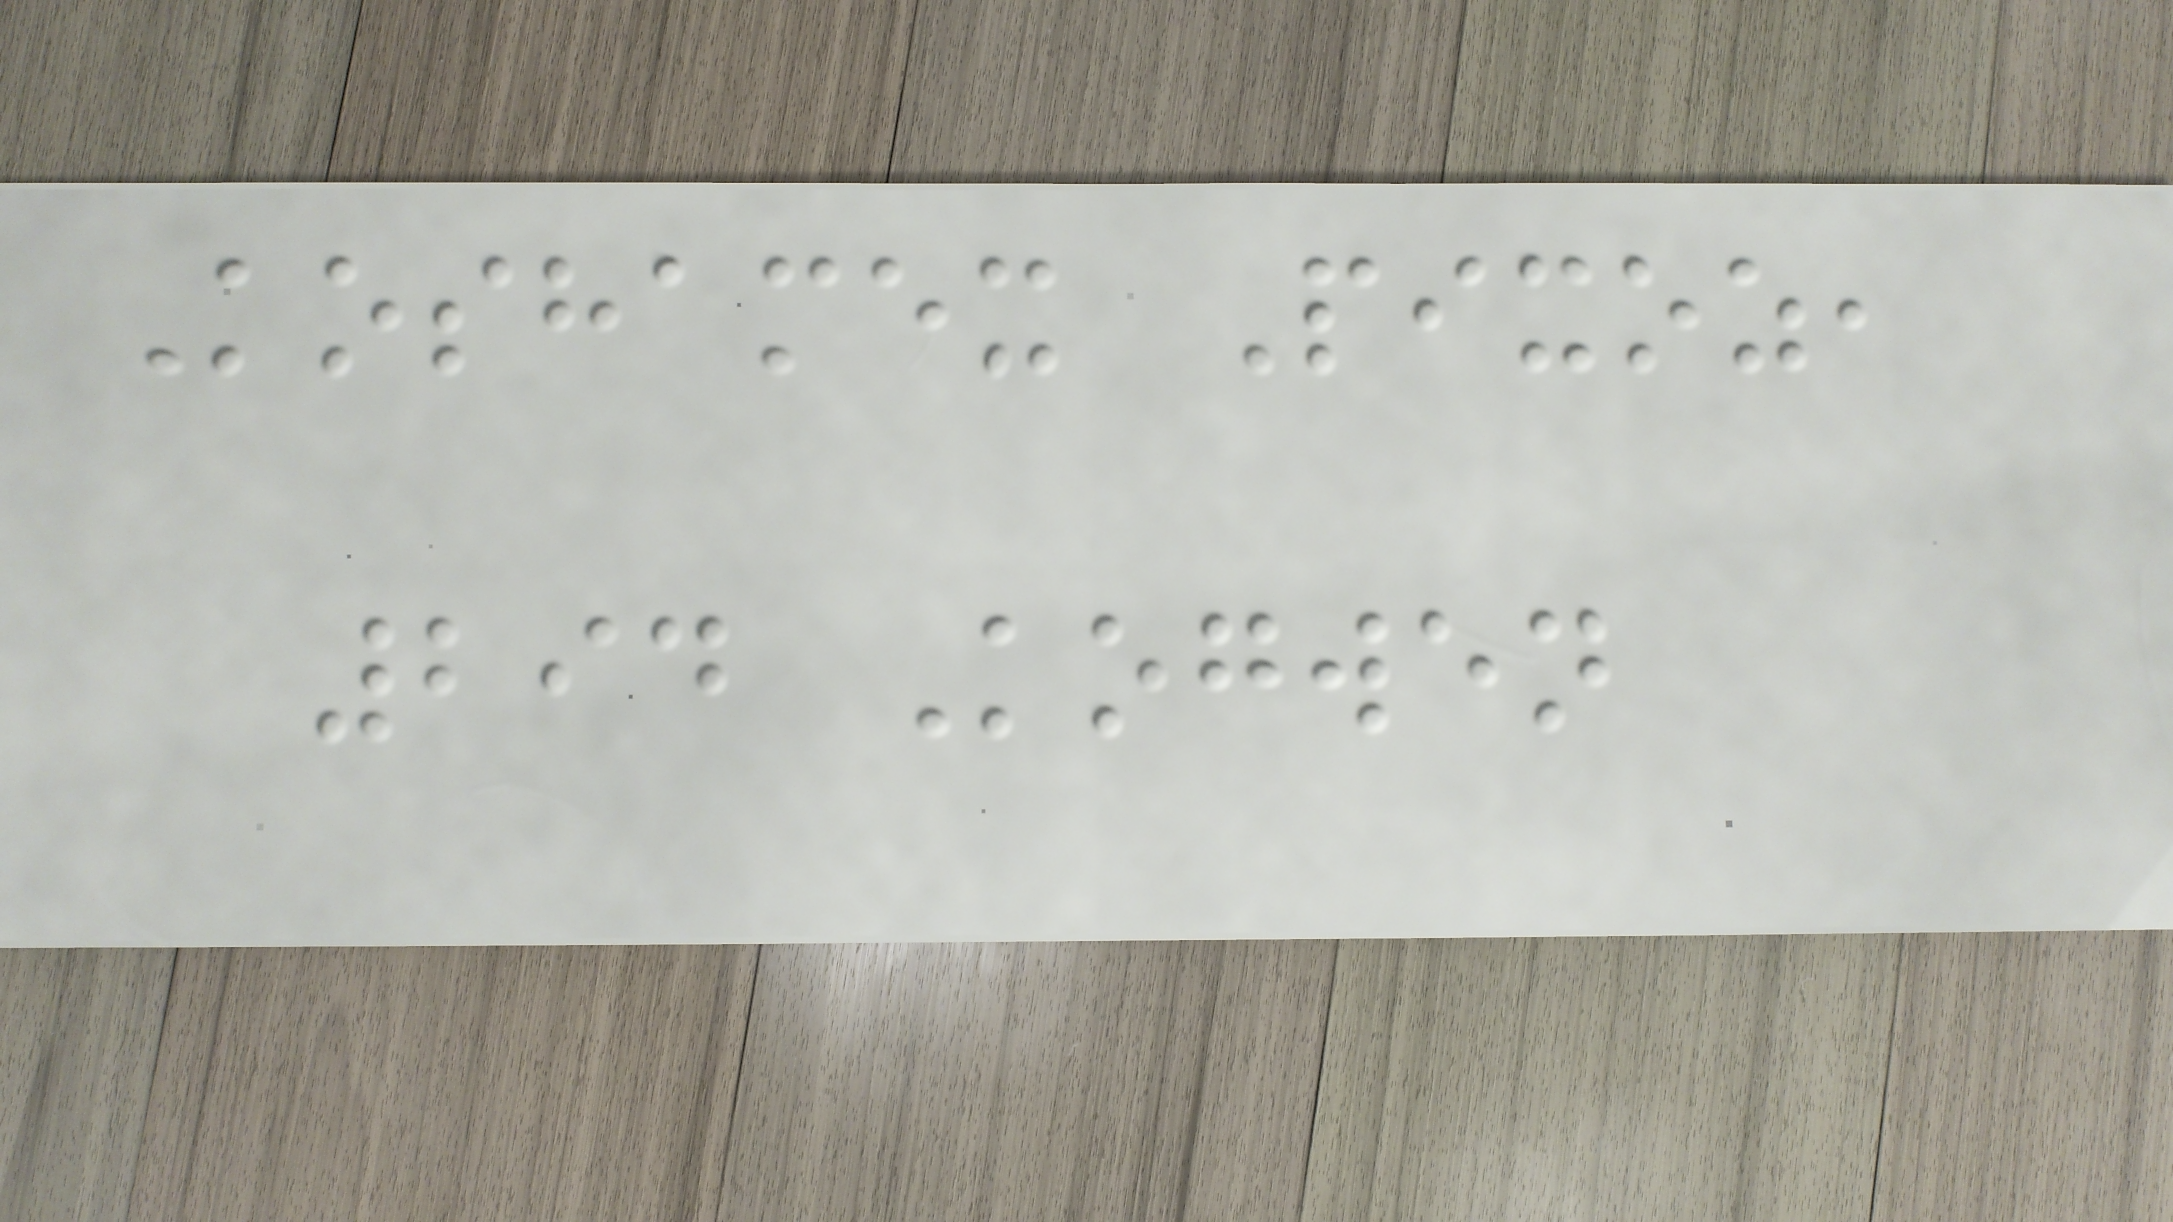Koshamex Pixoz,
294 Kogwen
